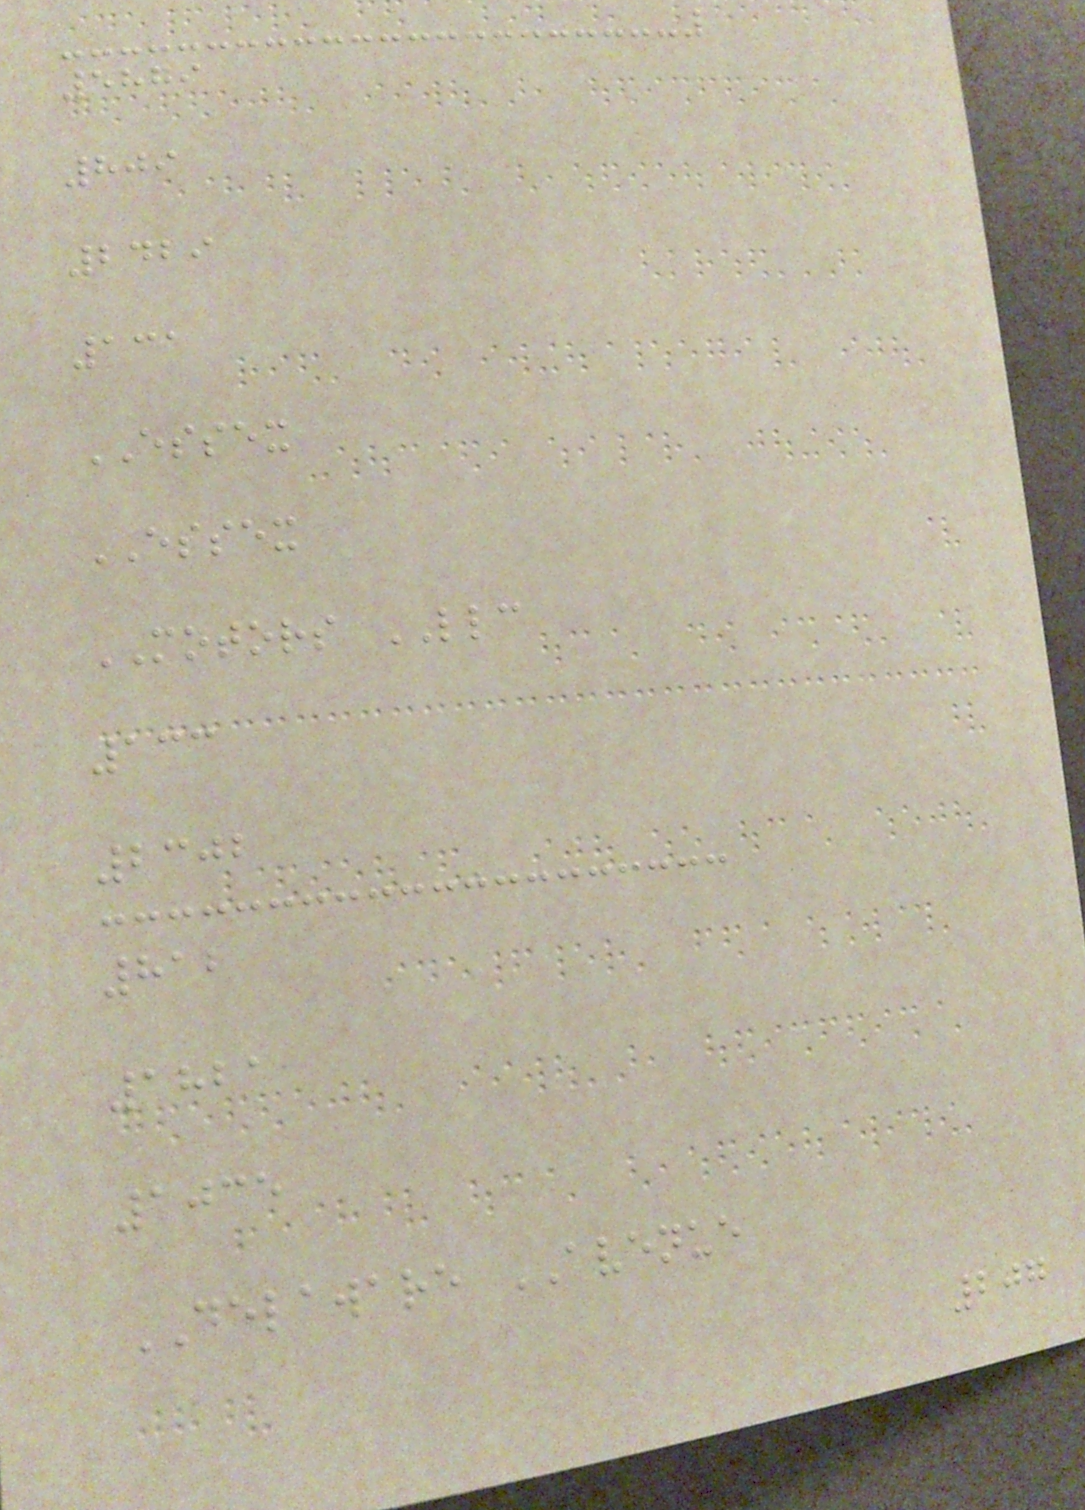5879
809
2429
131
ESSEX
ESSEX
MOTORS LLC
133
2302
812
1821
1035
DELAWARE AVENUE
207
